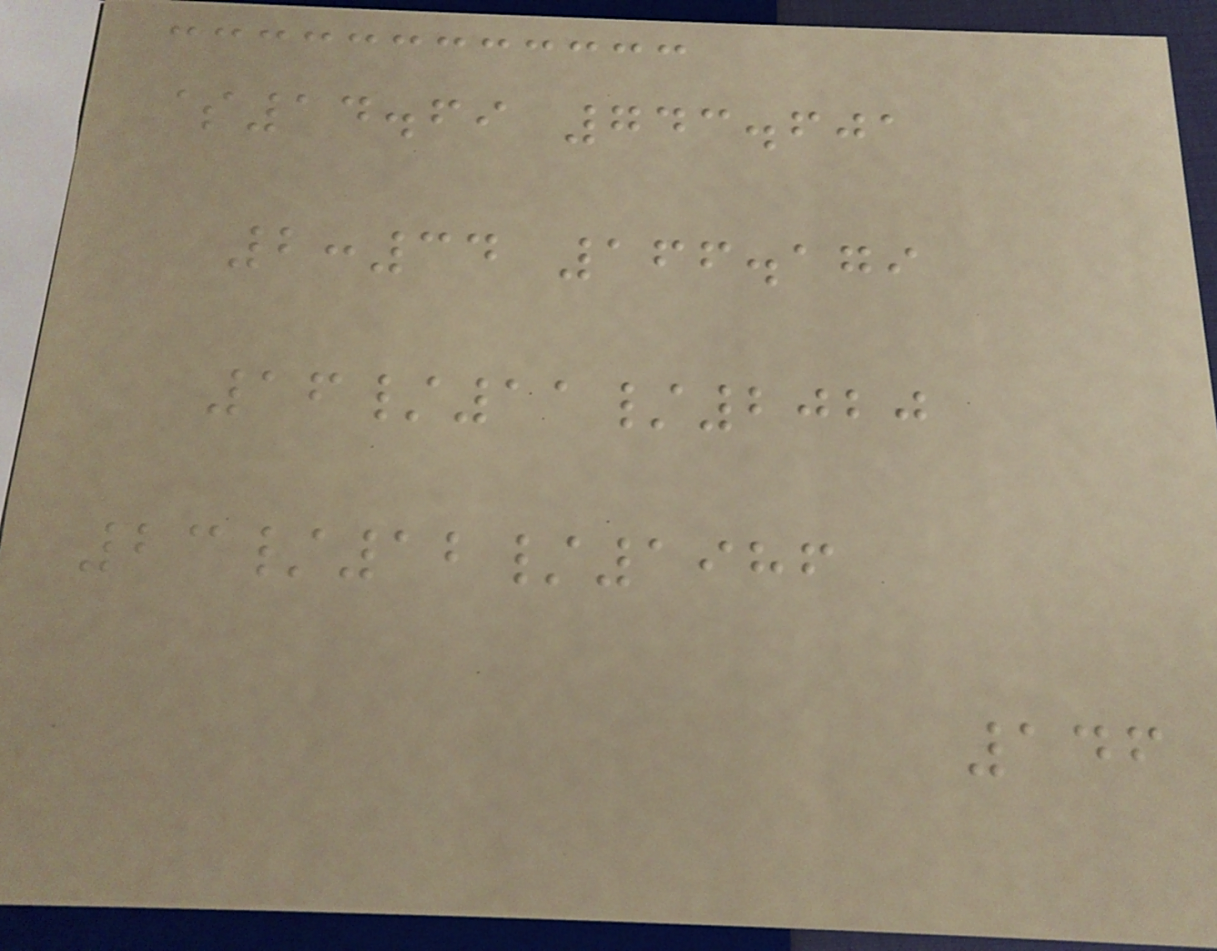$14.69 743.601
2:34 166.179
16/11/2020
23/12/1986
146
